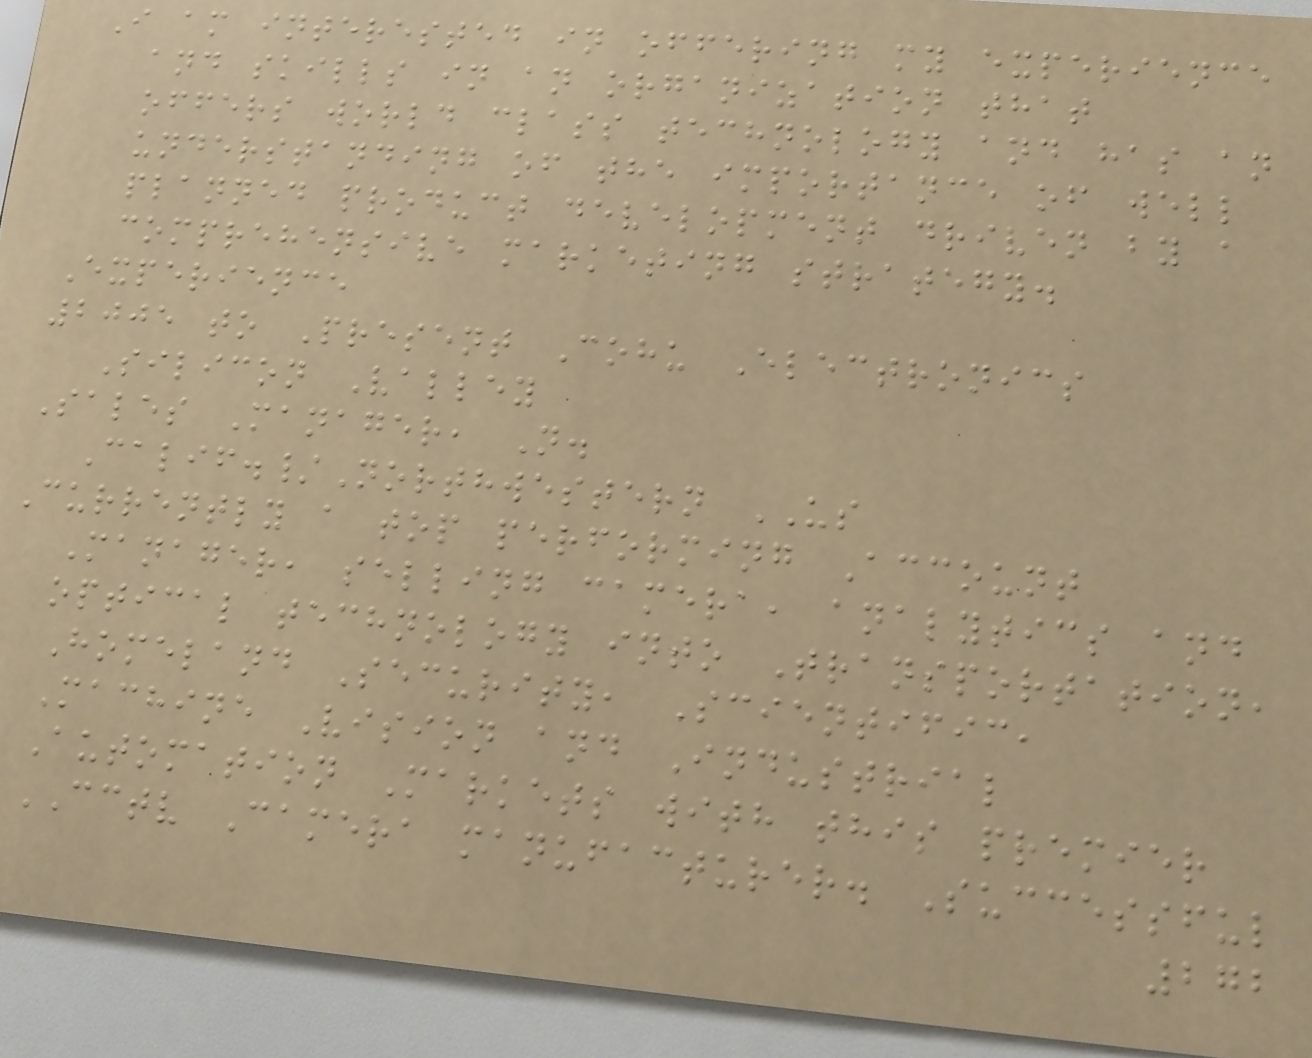I am interested in offering my experience
and skills in an organization that
offers world class technology and has an
understanding of the importance of well
planned product development driven by a
comprehensive marketing strategy.
Experience
2005 to Present Cohu Electronics
Silicon Valley
Sales Manager, N.
Calif./Northwestern US
Currently a top performing Account
Manager, selling camera, analytics and
optical technology into Transportation,
Homeland Security, Scientific,
Machine Vision and Industrial
Automation Markets with this premier
CCTV Camera manufacturer. Successful
272
